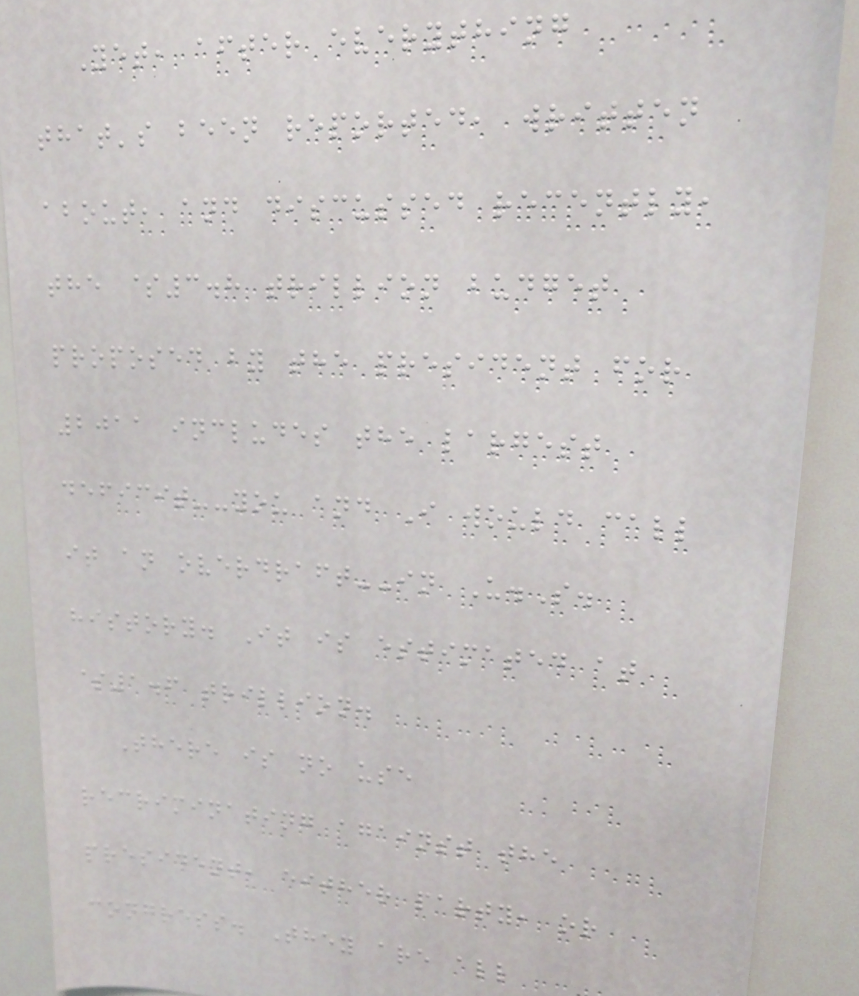Yet, after everything
that's been reported, written
about, and discussed recently,
the $3.8 trillion budget
proposed by the president for
2011 includes the largest
deficit--you and I would call
it an overdraft--in U.S.
history. It is estimated at
$1.6 trillion.
There is no use
recriminating against the
president, either party, or
congress. They are all
